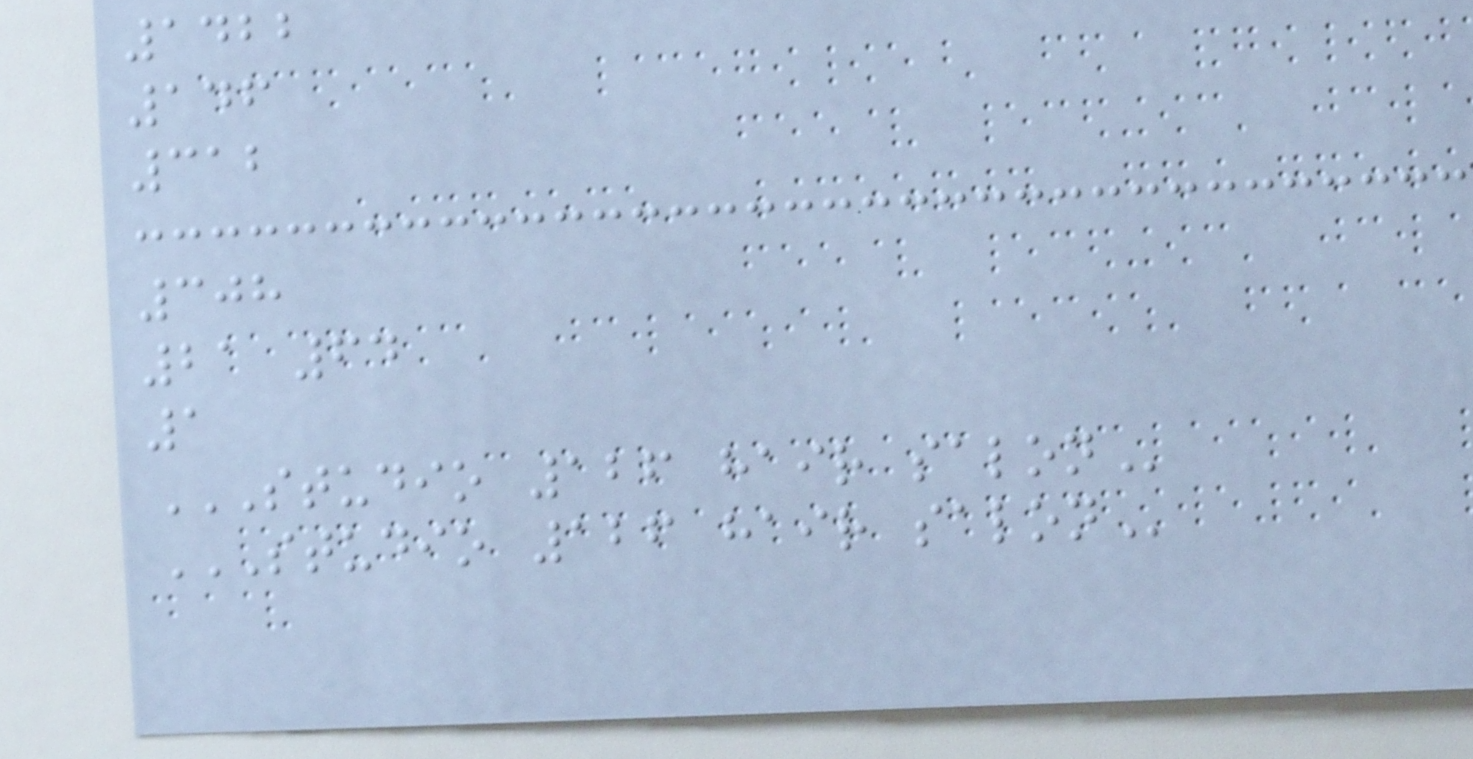1422
146
312
308
21 64
1
STUDIO 126 HAIR SALON
STUDIO 126 HAIR SALON
